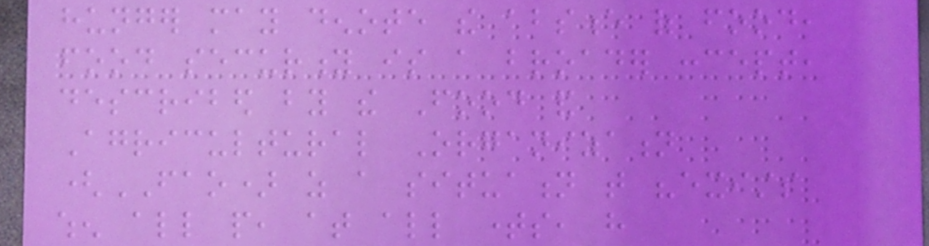hunger may denote the absence of food,
food security is a broader concept,
described by the Food and
Agricultural Organization
(FAO) as a situation that "exists
when all people, at all times, have
